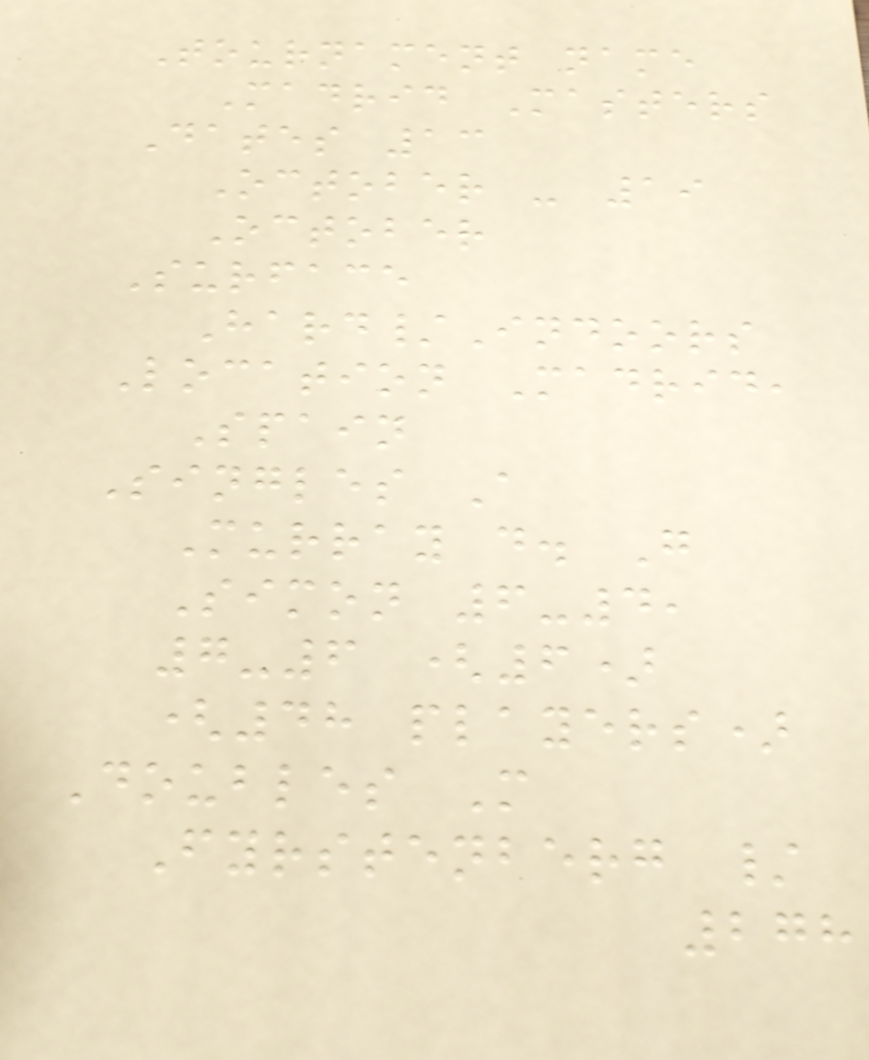Tournament name
Madrid Masters
Dates 13
October - 19
October
Surface
Hard/Indoors
Location Madrid,
Spain
Singles A
Murray d. G
Simon 6-4,
7-6 (6)
(48 players)
Doubles M
Fyrstenberg /
278
